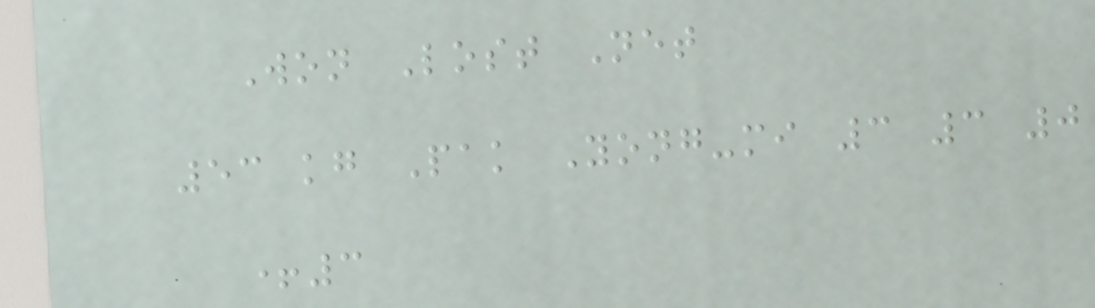Won Lost Net
53 kg Pak Yong-mi 3 3 0
+3
